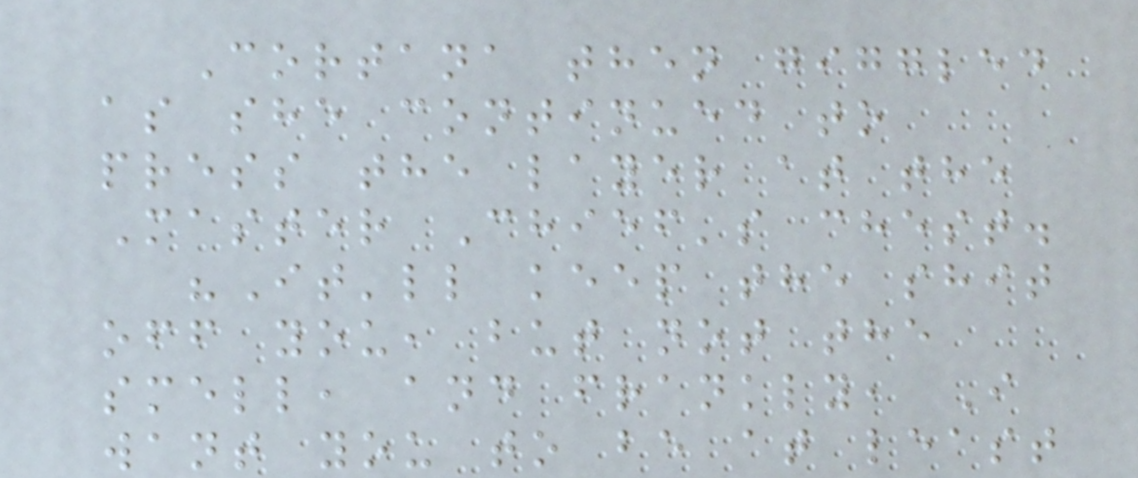Cortana then giggled
as she continued to
press the layer at the
Master Chief's chest.
"It'll keep the shit
off you, but not the
smell, and frankly, I
want you to be at least
